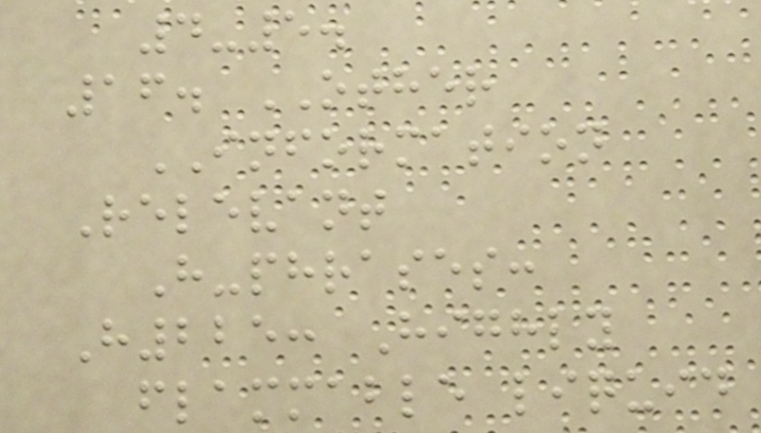4-5.
16. OTHER
INFORMATION
Relevant
H-phrases:
H225: Highly
flammable liquid
